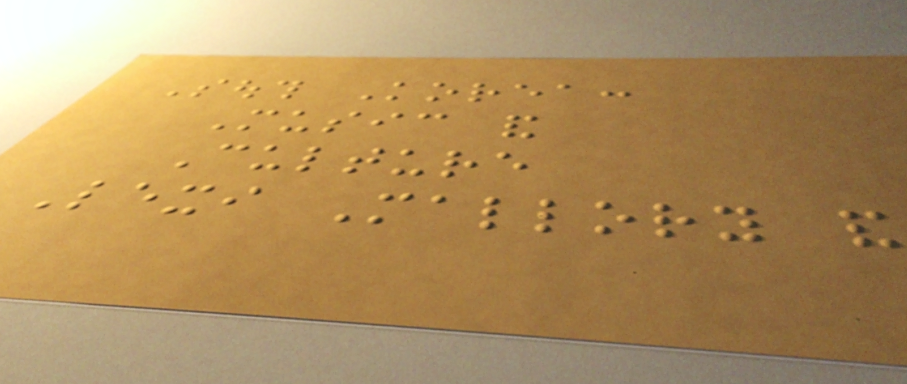South Korea:
Music and
Culture
Lexi Mallory and
